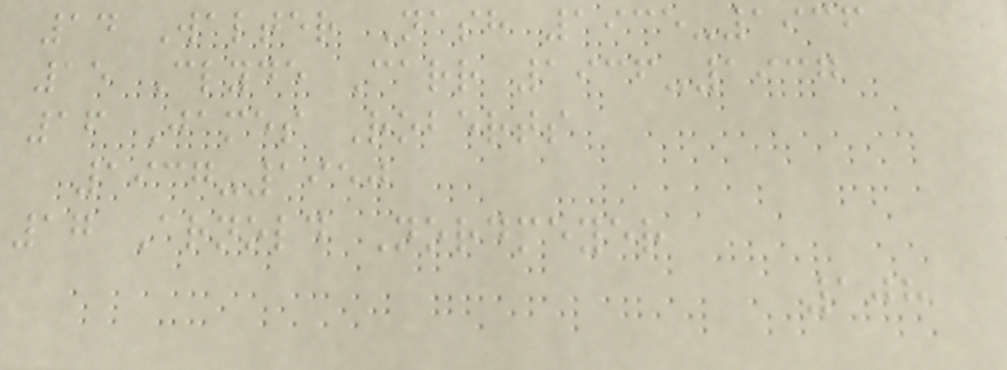14 Walter Nash 1935-1936
15 Clyde Carr 1936-1937
16 James Roberts
1937-1950
17 Arnold Nordmeyer
108
